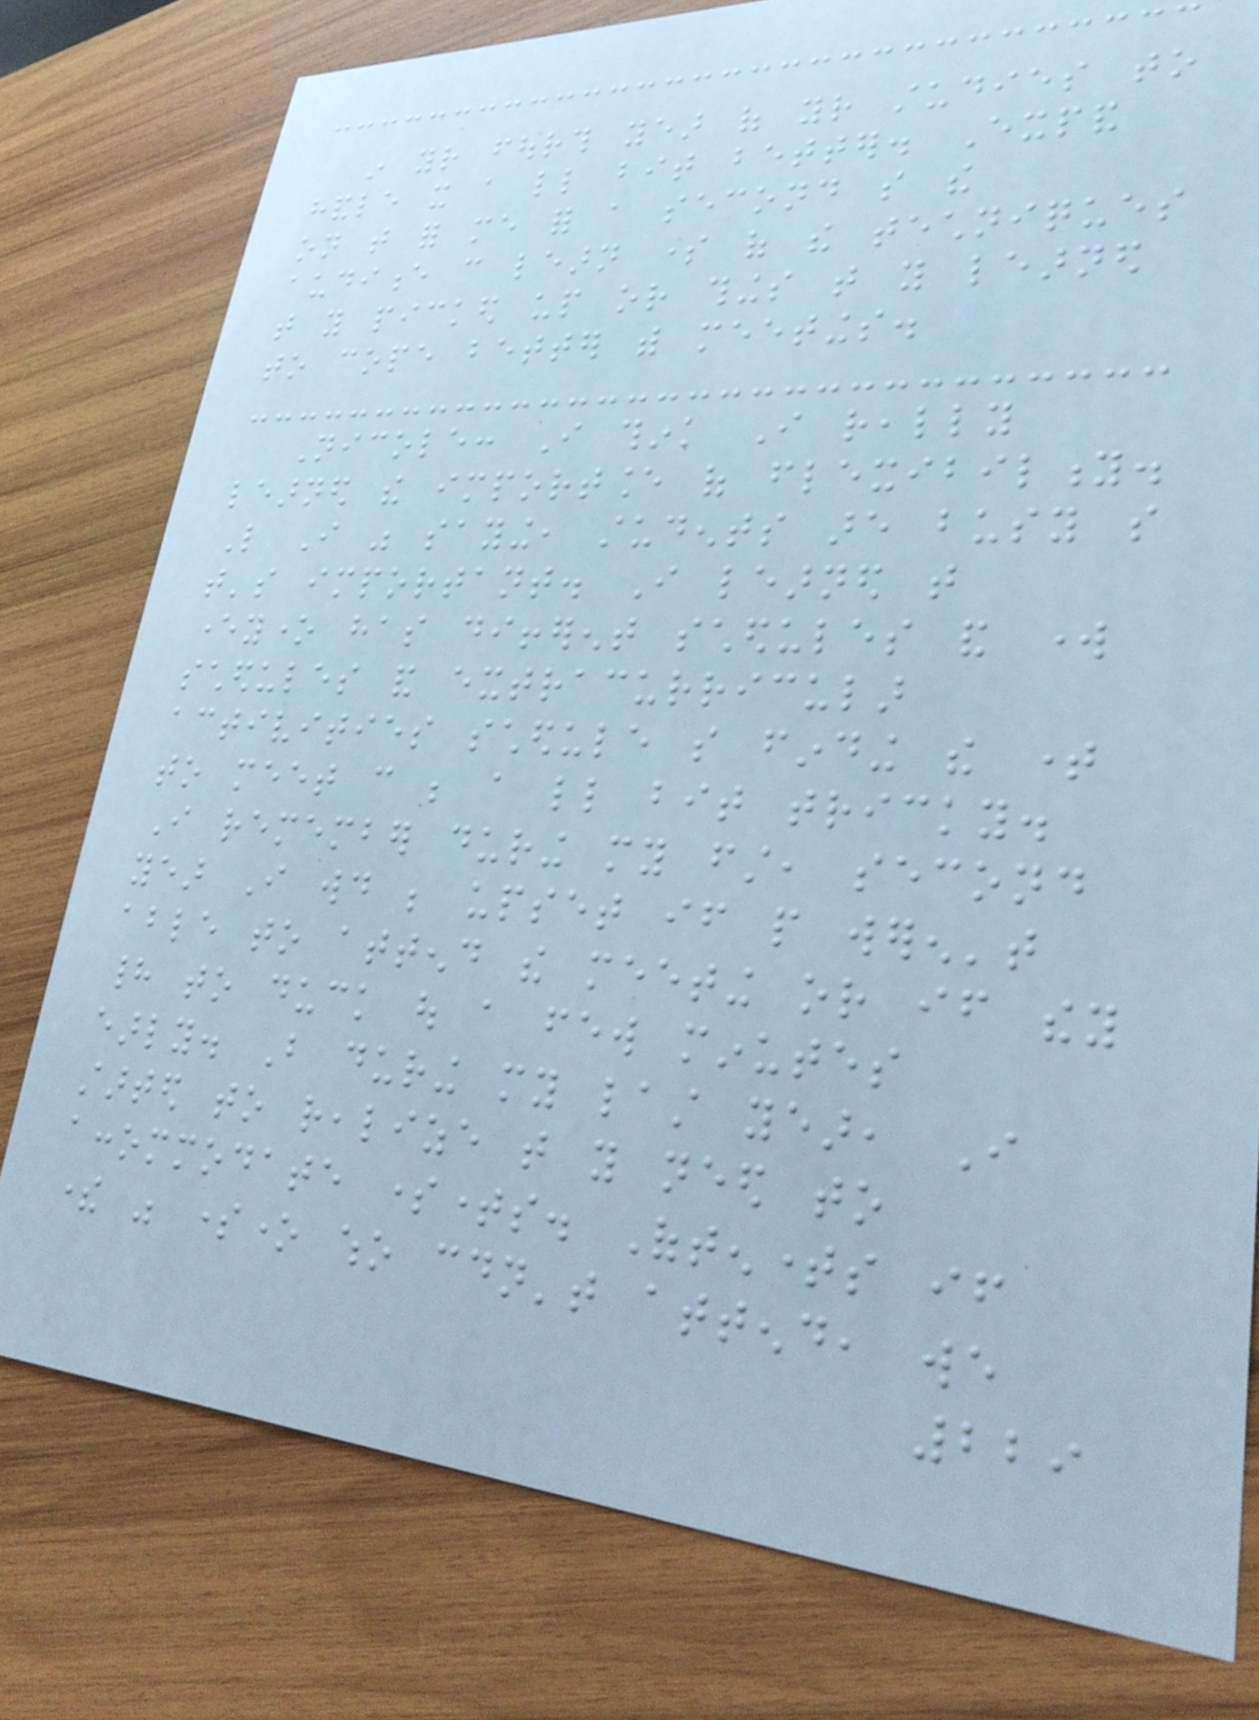in your fourth year of your studies to
handle it a little bit better. Expand
on that for me for a second so the
audience can learn some of the techniques
that you picked up or things that you learned
to cope better with meetings.
Nicole: I think I really
learned the importance of flexibility.
Like I was saying, students are busy so
that's important. I learned that
everyone has different schedules and work
schedules and extracurricular
activities schedule so finding the time
to meet can be a little bit tricky.
I remember during my first, second
year I would be upset if people weren't
able to attend the meeting or if they
had to duck out a few minutes
early. But during my last year, I
started to realize that you need to
accommodate sometimes. Oftentimes if
there was someone who couldn't attend, we
229
